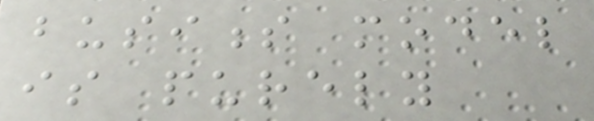business model
is purely
